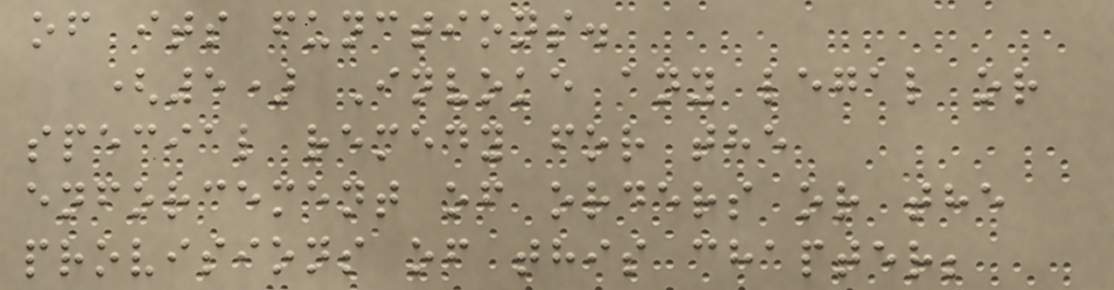of its functions.
(5) Invoke any legal or
special remedy for the
enforcement of orders or the
provisions of this chapter;
